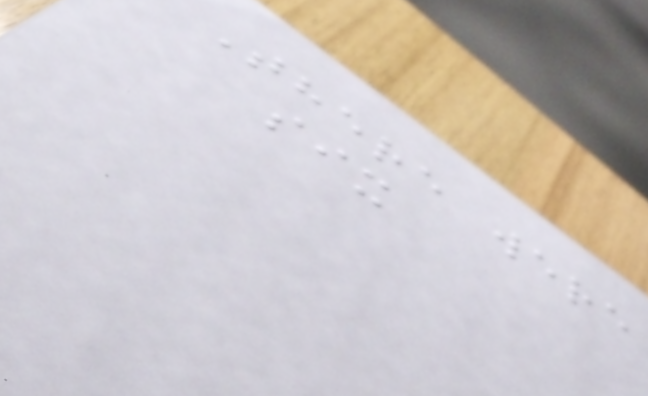There were
six
